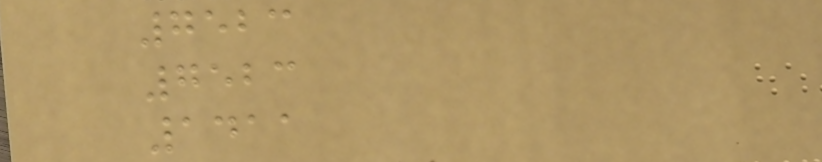7523
7523
1411
